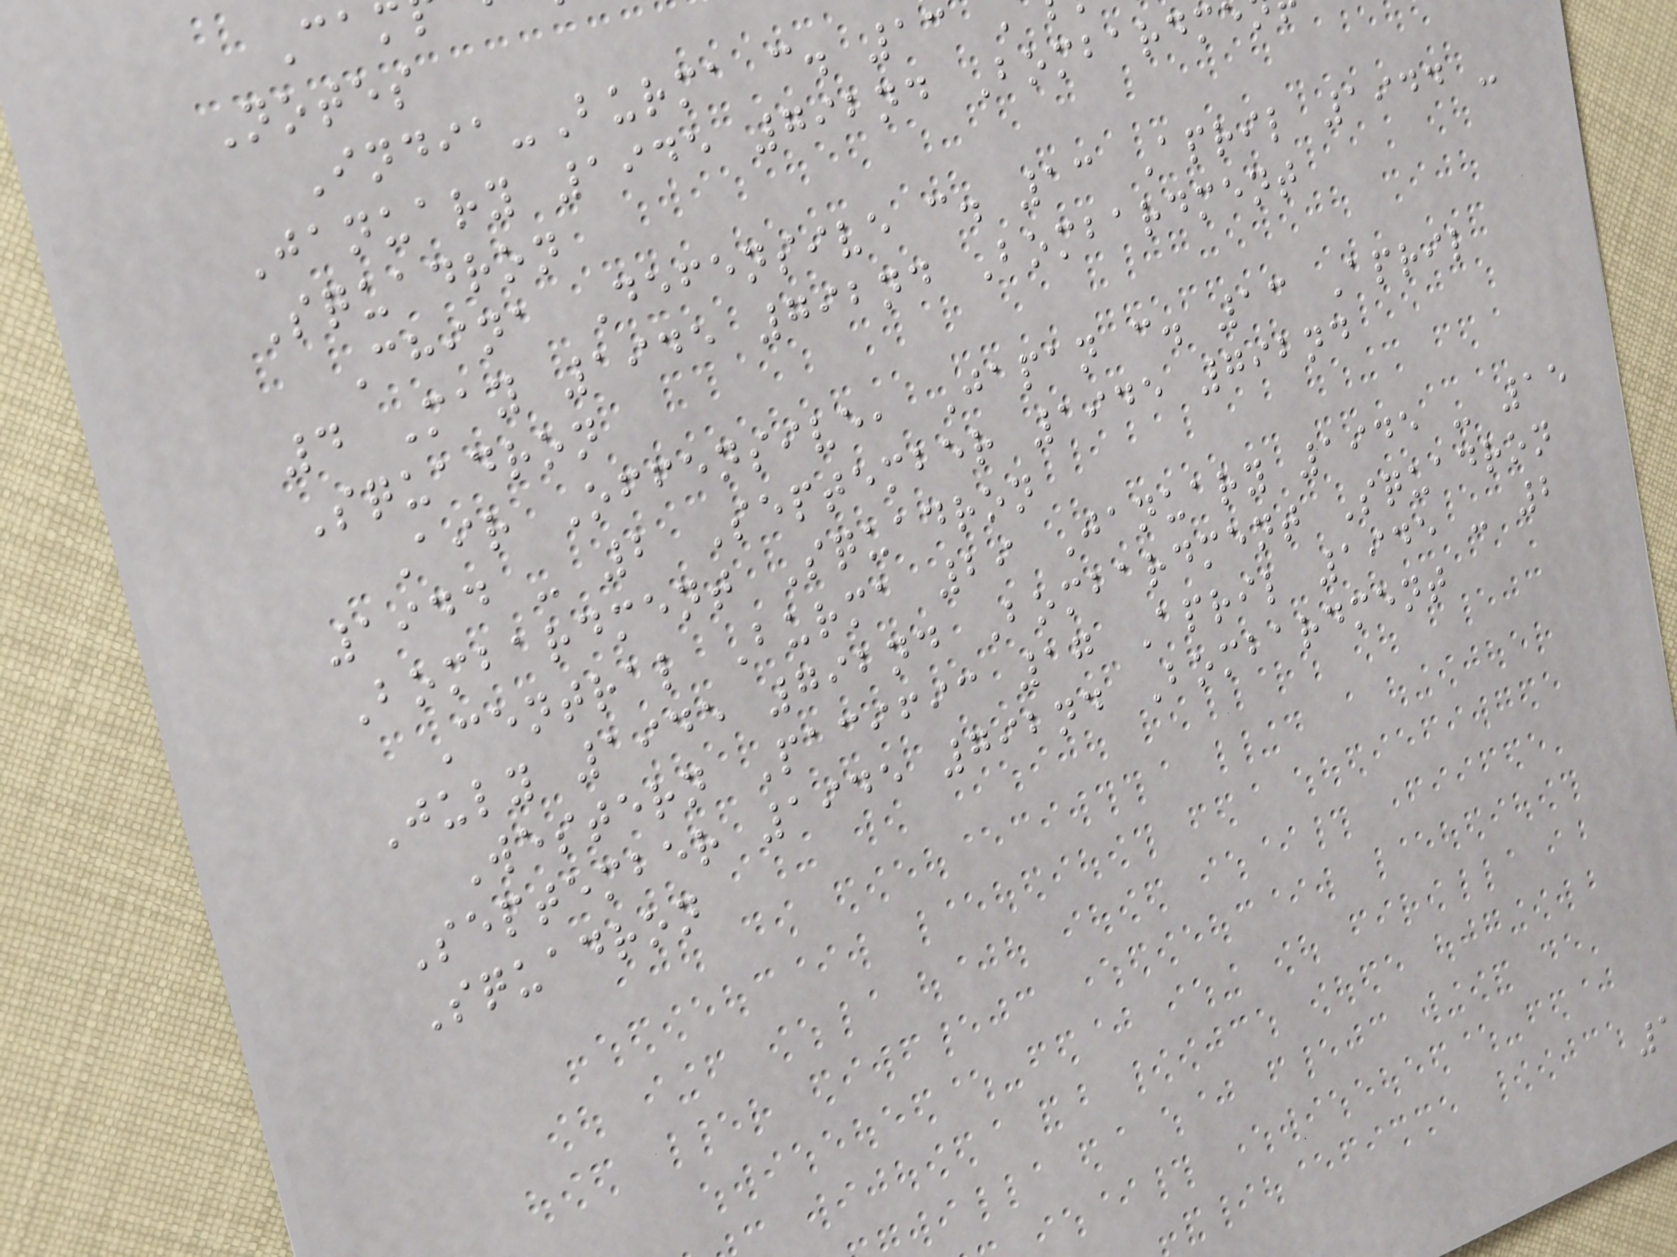Notes
India-Burma c. 13
January 1945 792nd Bombardm
Squadron
China Defensive c. 13 April 1944 -
4 May 1945 792nd Bombardment
Squadron
Air Offensive, Japan c. 13 April
1944 - 2 September 1945 792nd
Bombardment Squadron
Central Burma 29 January 1945 - 15
July 1945 792nd Bombardment Squadron
Western Pacific 17 April 1945 - 2
September 1945 792nd Bombardment
Squadron
